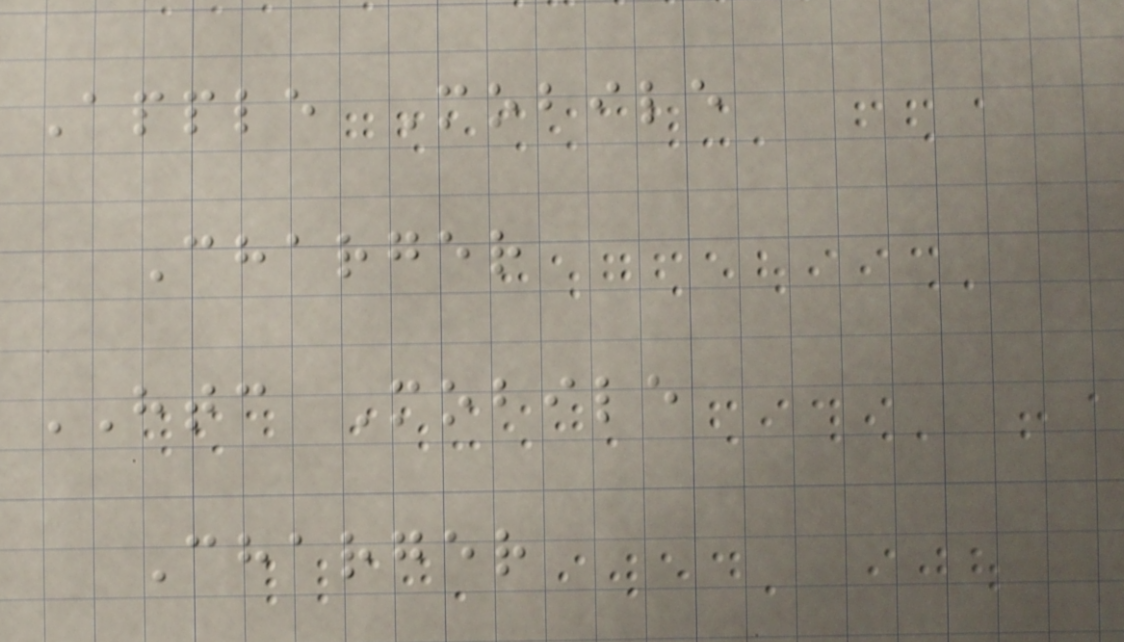Apple Mobile
Charger
HTC Mobile
Charger
